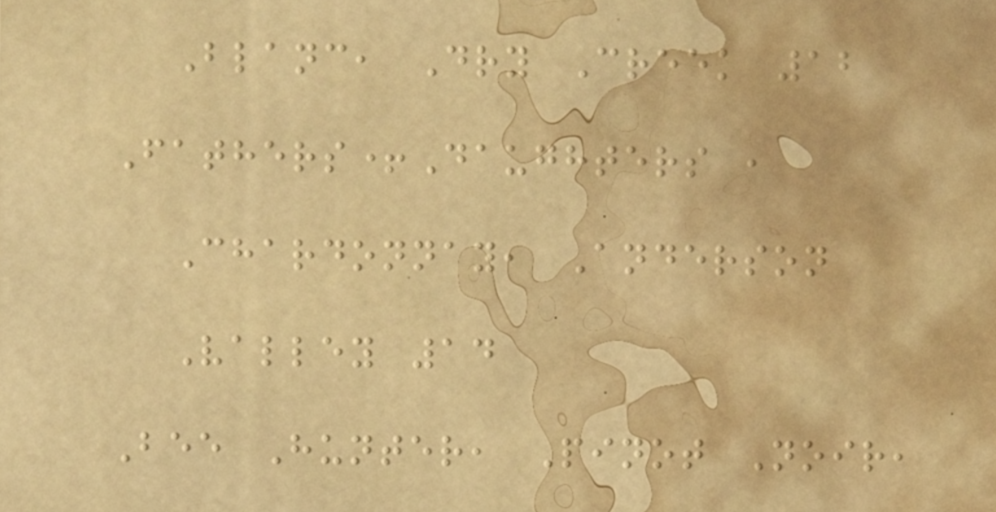Blanc, Dry Creek 12
Fathers+Daughters ,
Chardonnay, Anderson
Valley 14
Bee Hunter, Pinot Noir,
